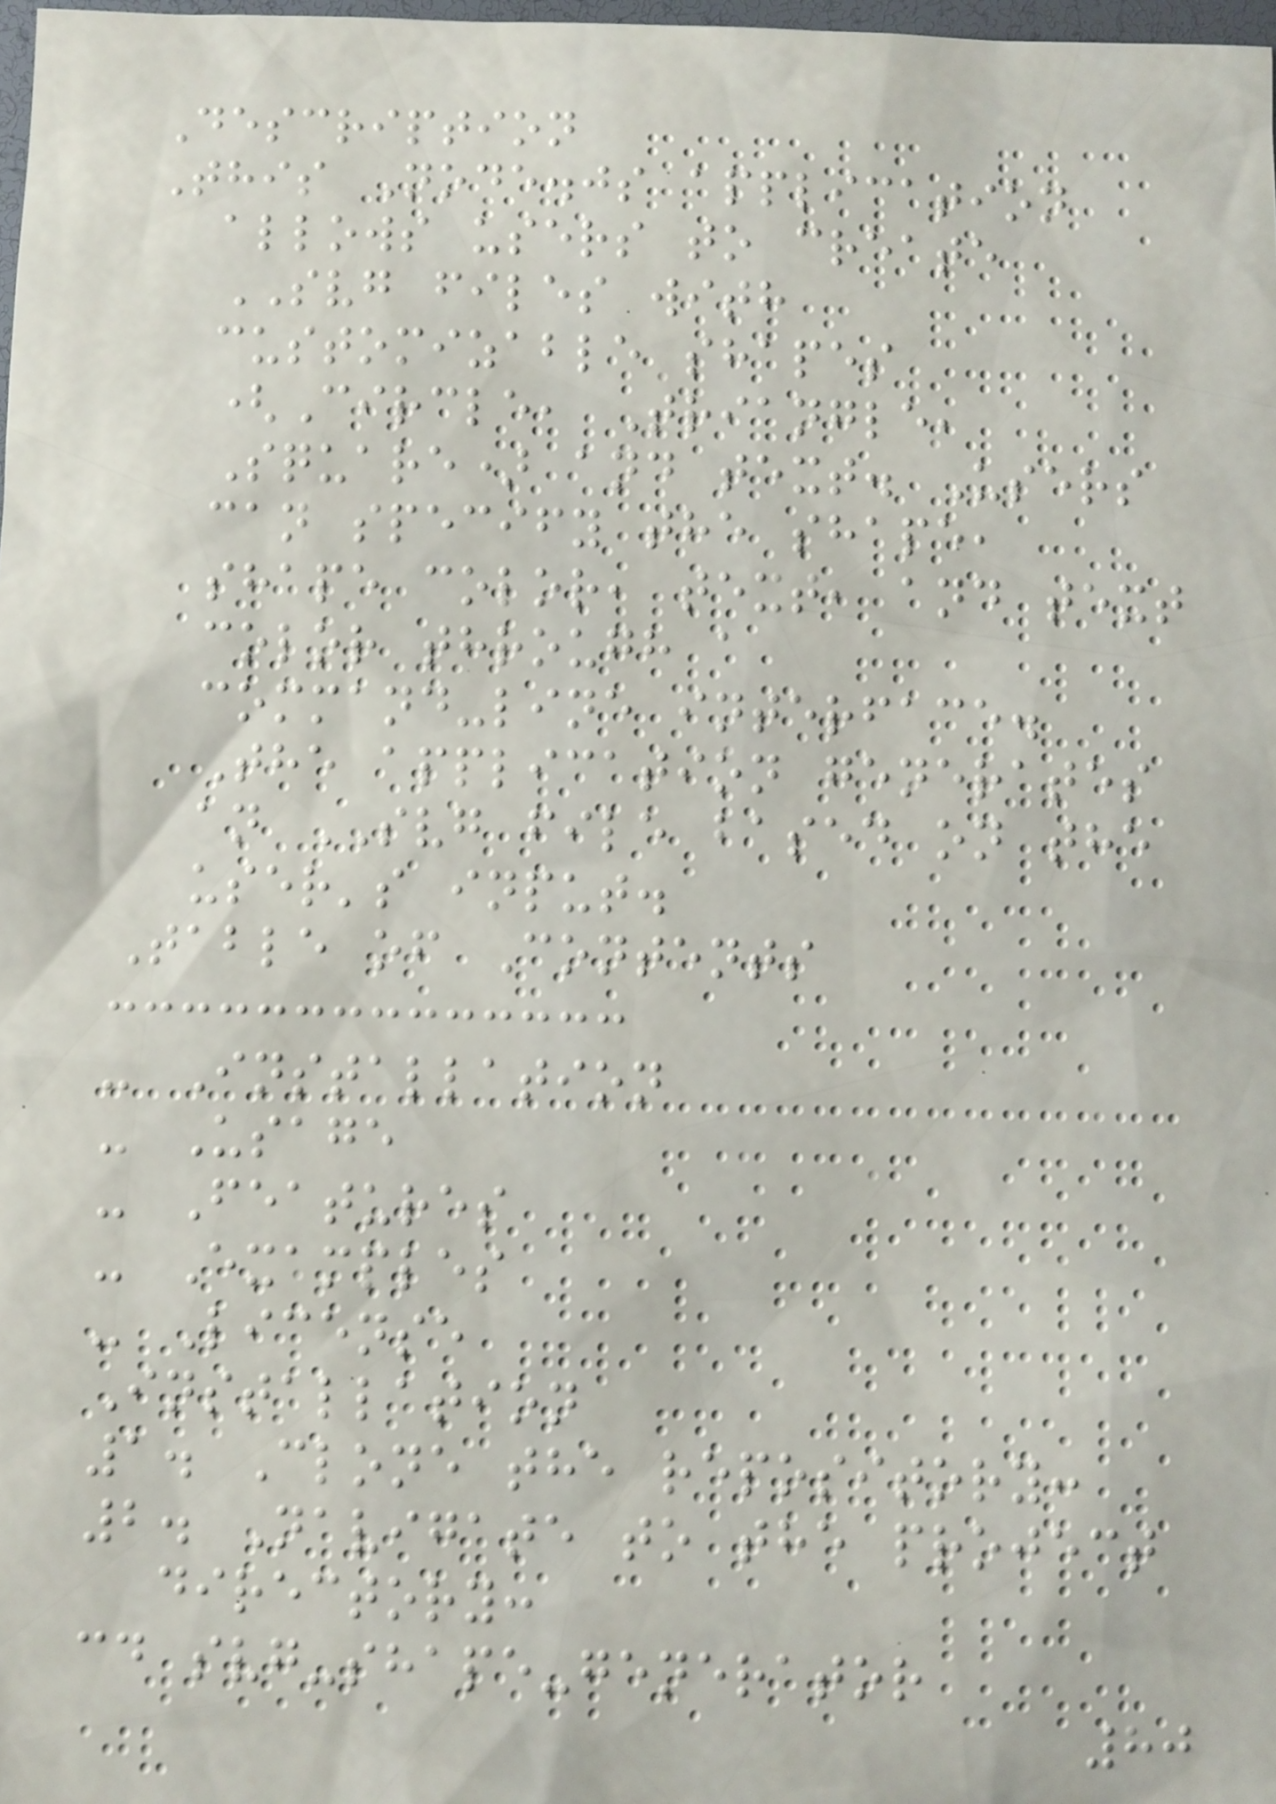Description
This Node.js application
allows users to create
SVG files with
customizable shapes
(Circle, Triangle,
Square) and text. Users
can specify the shape,
shape color, text, and text
color through a
command-line interface.
The application generates
an SVG file based on the
user's input.
Table of Contents
- Installation
- Usage
- Features
- Examples
- License
Installation
1. Clone the repository:
2. Navigate to the project
directory:
cd svg-shape-generator
80
